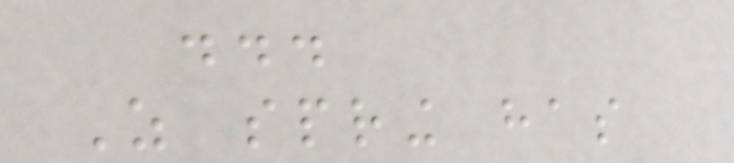...
As spring has
